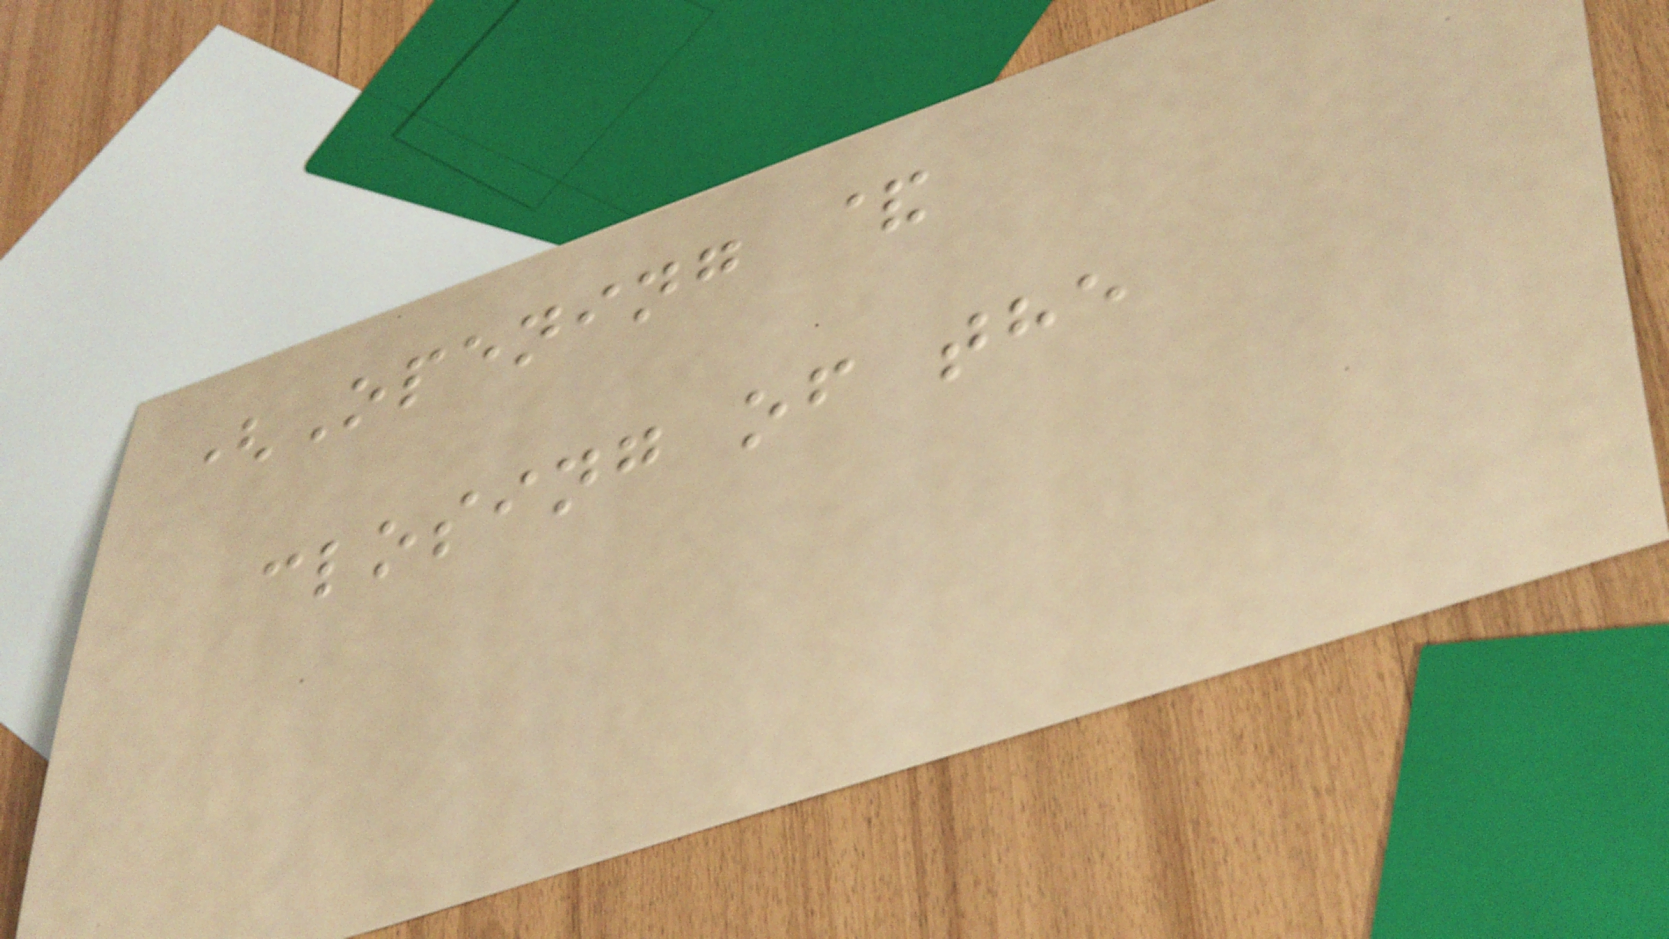(Opening &
closing of the
